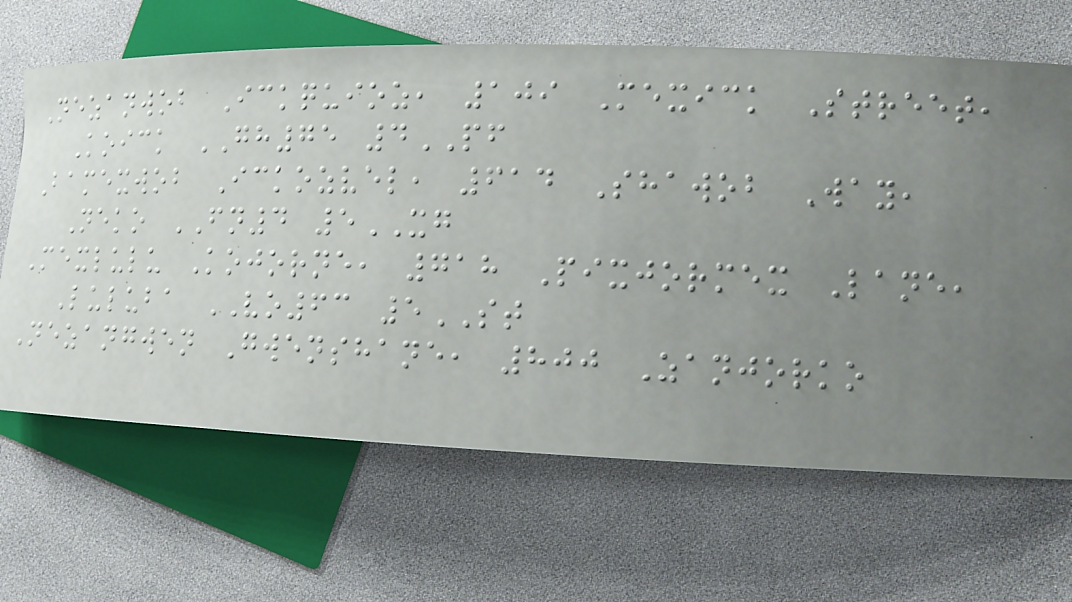Nezanwob Ickquioz, 109 Mexick Street,
Koick GH75 4PF
Bamexwob Ickozvel, 614 Shawob Way,
Neko FN4 5XG
Mexlulu Kojorne, 718 Pixjormex Lane,
Luluba VO63 5ST
Nezangwen Gwenshane, 800 Zanjorko
